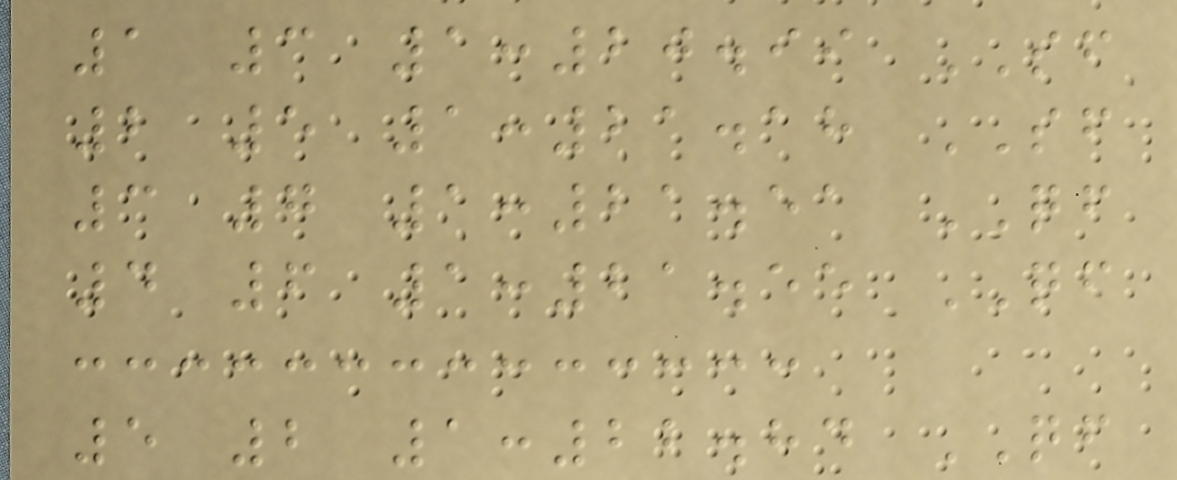1 3 1:20.99 SF
2 5 1:21.18 SF
3 7 1:21.51 QF
4 6 1:21.55 QF
5 2 1:22.84 QF
